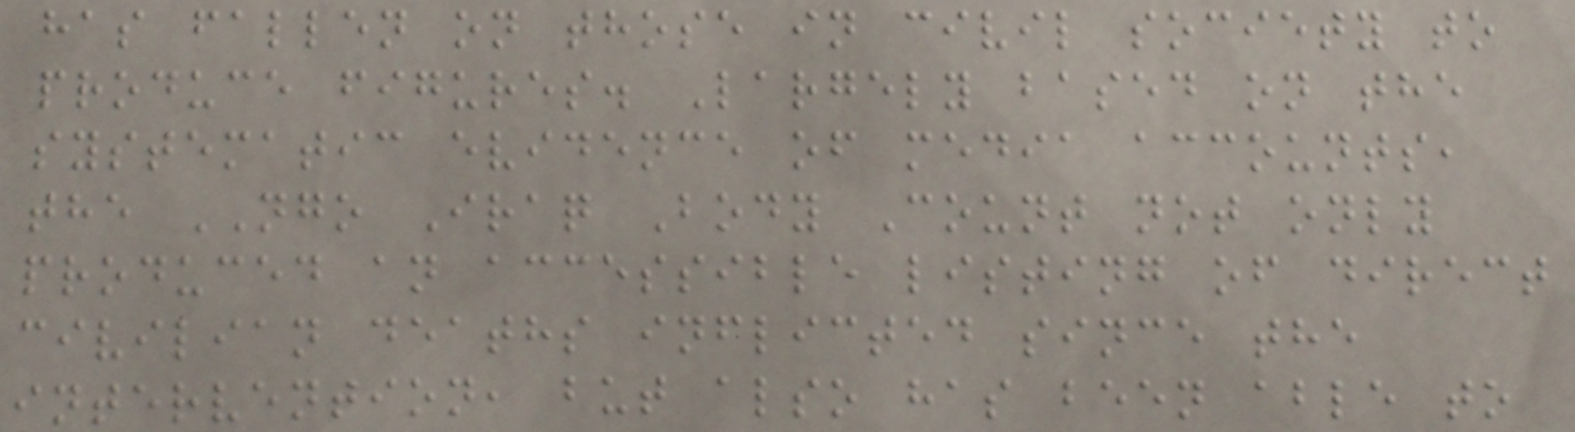has fallen on those in civil society to
produce figures. Largely based on the
systematic evidence of media accounts,
the NGO Iraq Body Count not only
produced an accessible listing of direct
civilian deaths inflicted since the
intervention, but also has been able to
